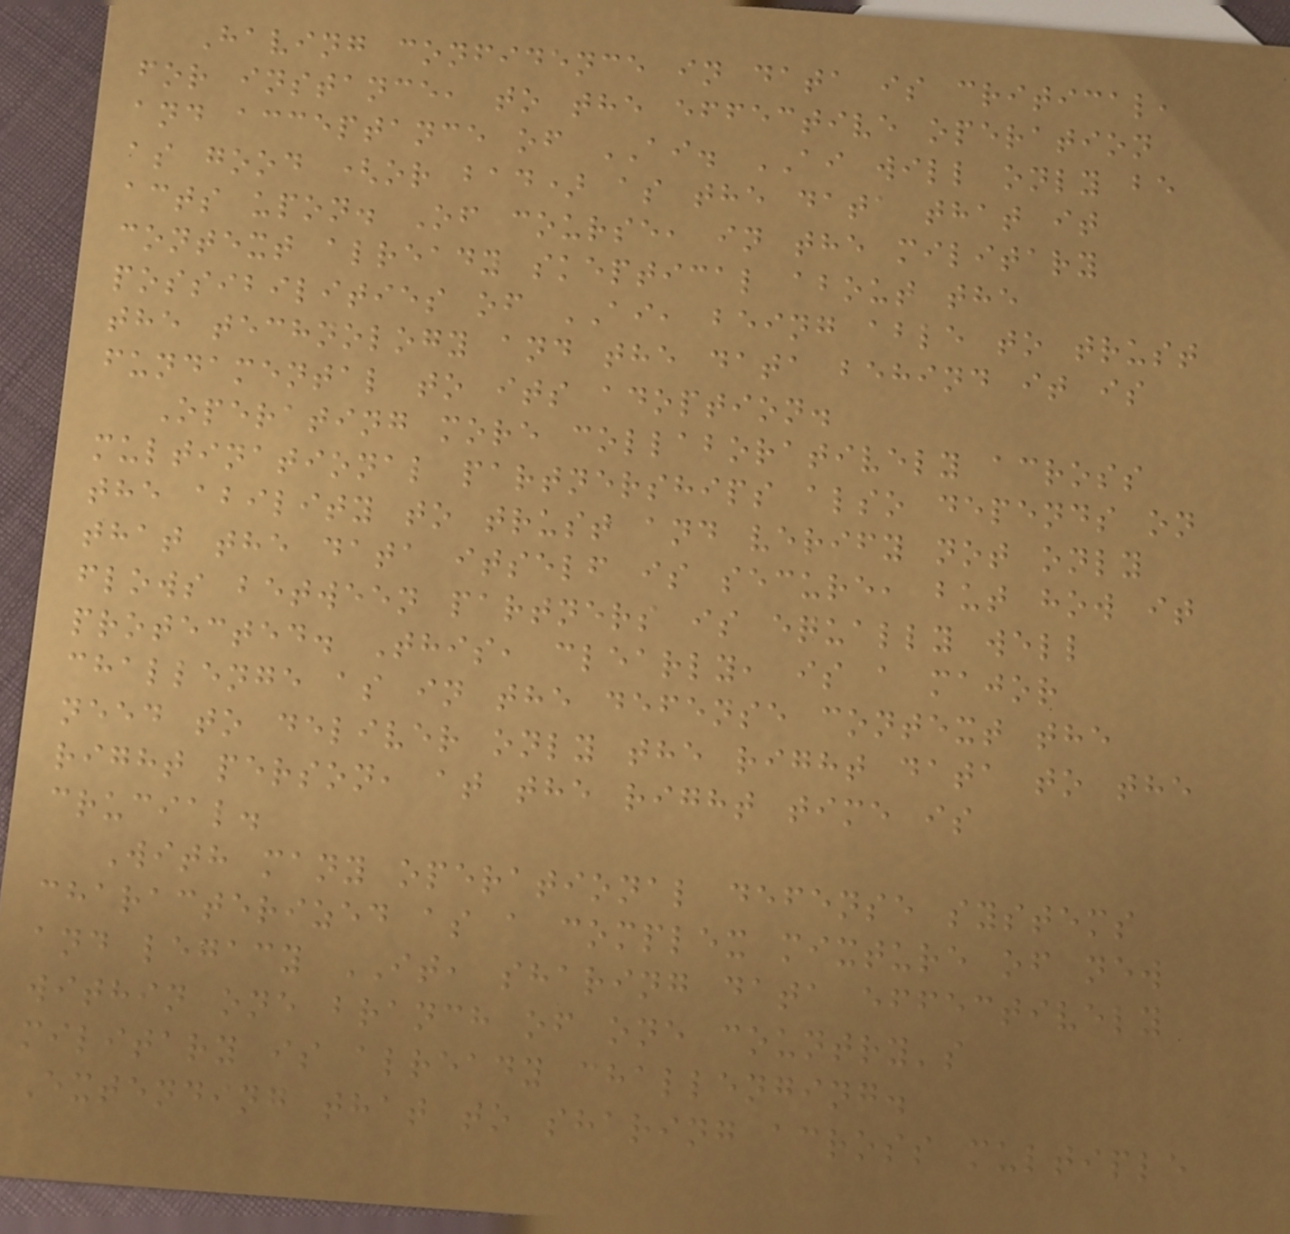Having confidence in data is critical,
for instance, to the effective operation
and acceptance of AI. AI will only be
as good (or bad) as the data that it
acts upon. Of course, in the military
context already skeptical about the
possibilities of AI, being able to trust
the technology and the data behind it is
fundamental to its adoption.
Operating more collaboratively across
multinational partnerships also depends on
the ability to trust and verify not only
that the data itself is secure, but how it
flows between partners is equally well
protected. This, clearly, is a major
challenge as in the defense context the
need to deliver only the right data to the
right person, at the right time is
crucial.
With many operational defense systems
characterized as a complex mixture of new
and legacy IT, sharing data effectively
within one branch of one country's
military is already challenging.
Extending that to sharing across multiple
